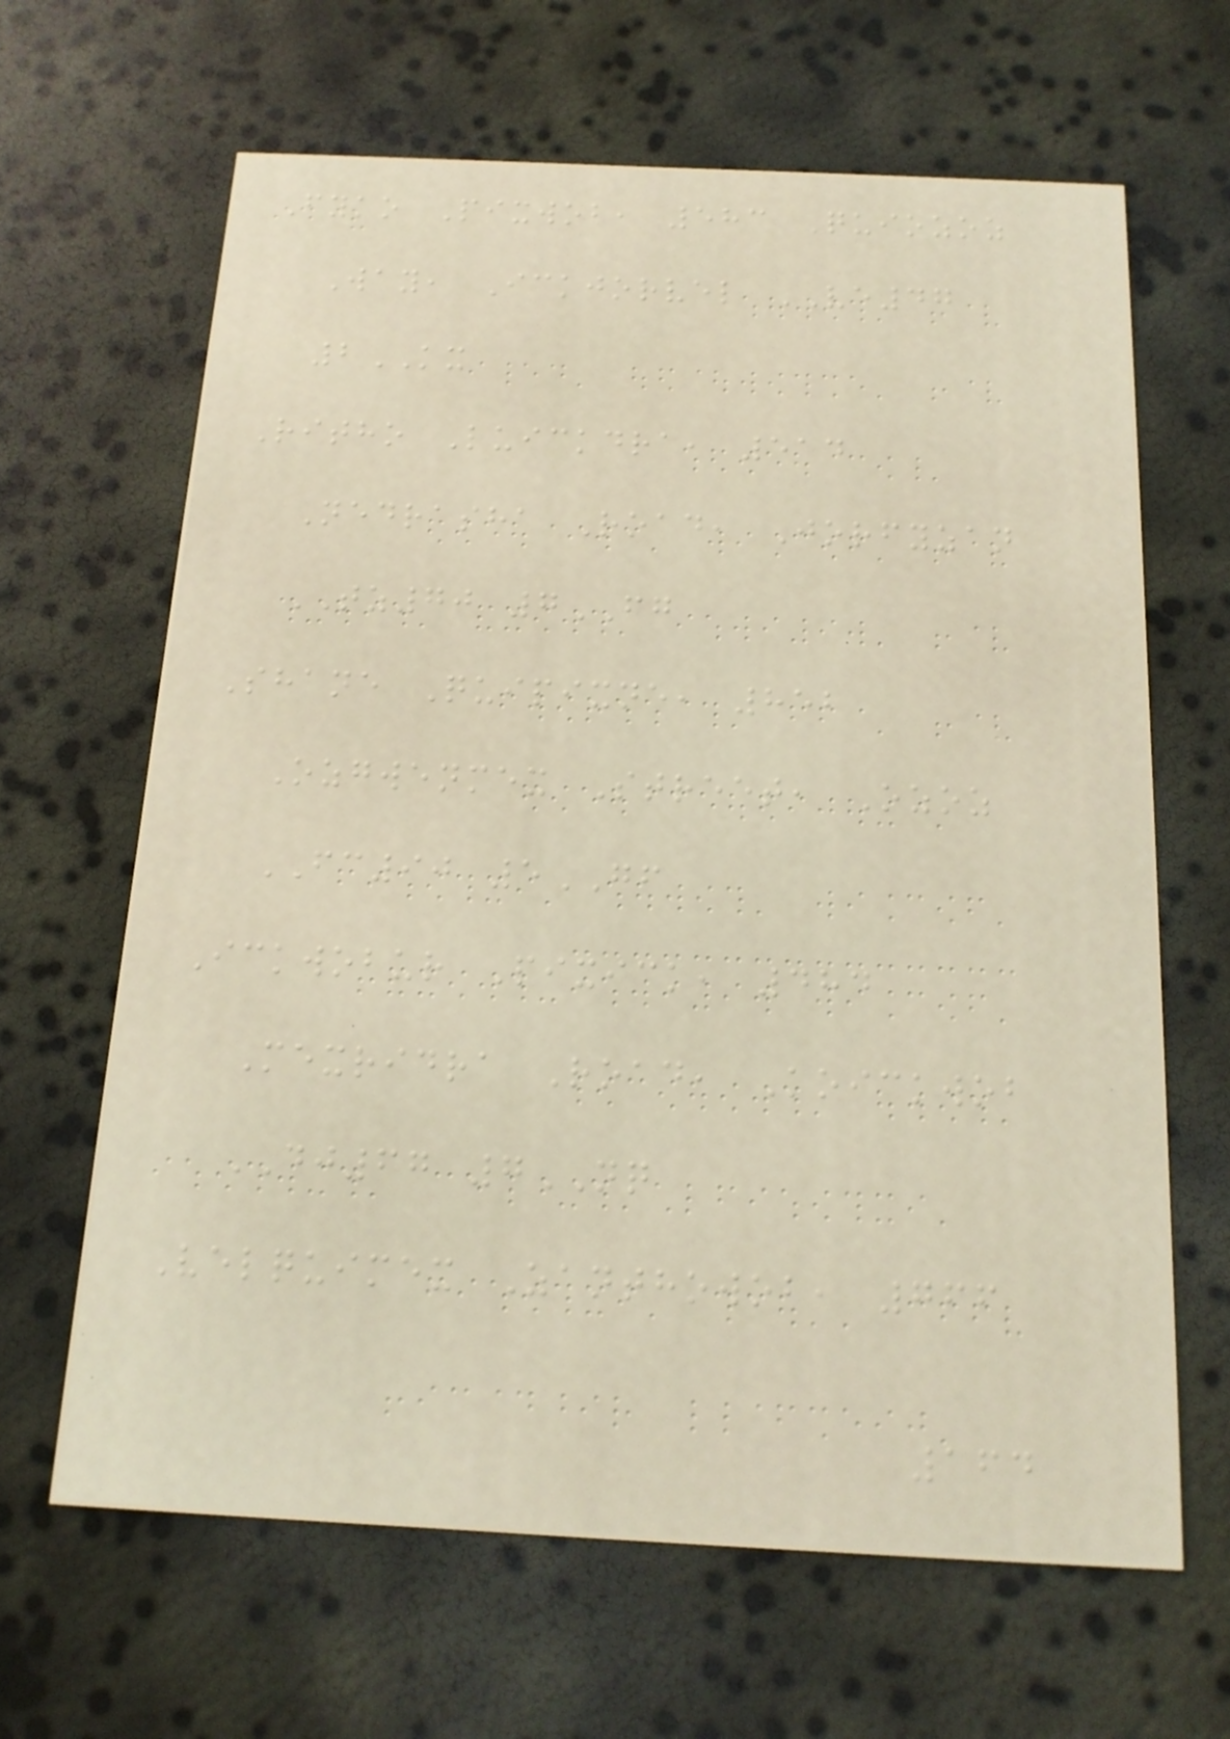Fyko Pixwob, 583 Quiozoz
Way, Ickjorvel VE47
2KX
Ritho Luickdra, 514
Nedrasha Road, Jorfyzan
TZ70 7FG
Shane Quipixne, 852
Ozgwenmex Street, Ozoz
FC90 5GF
Ickwobur Pixick, 484
Mexridra Road, Koickwob
DJ67 7NQ
Velquimex Zanthowob, 766
164
